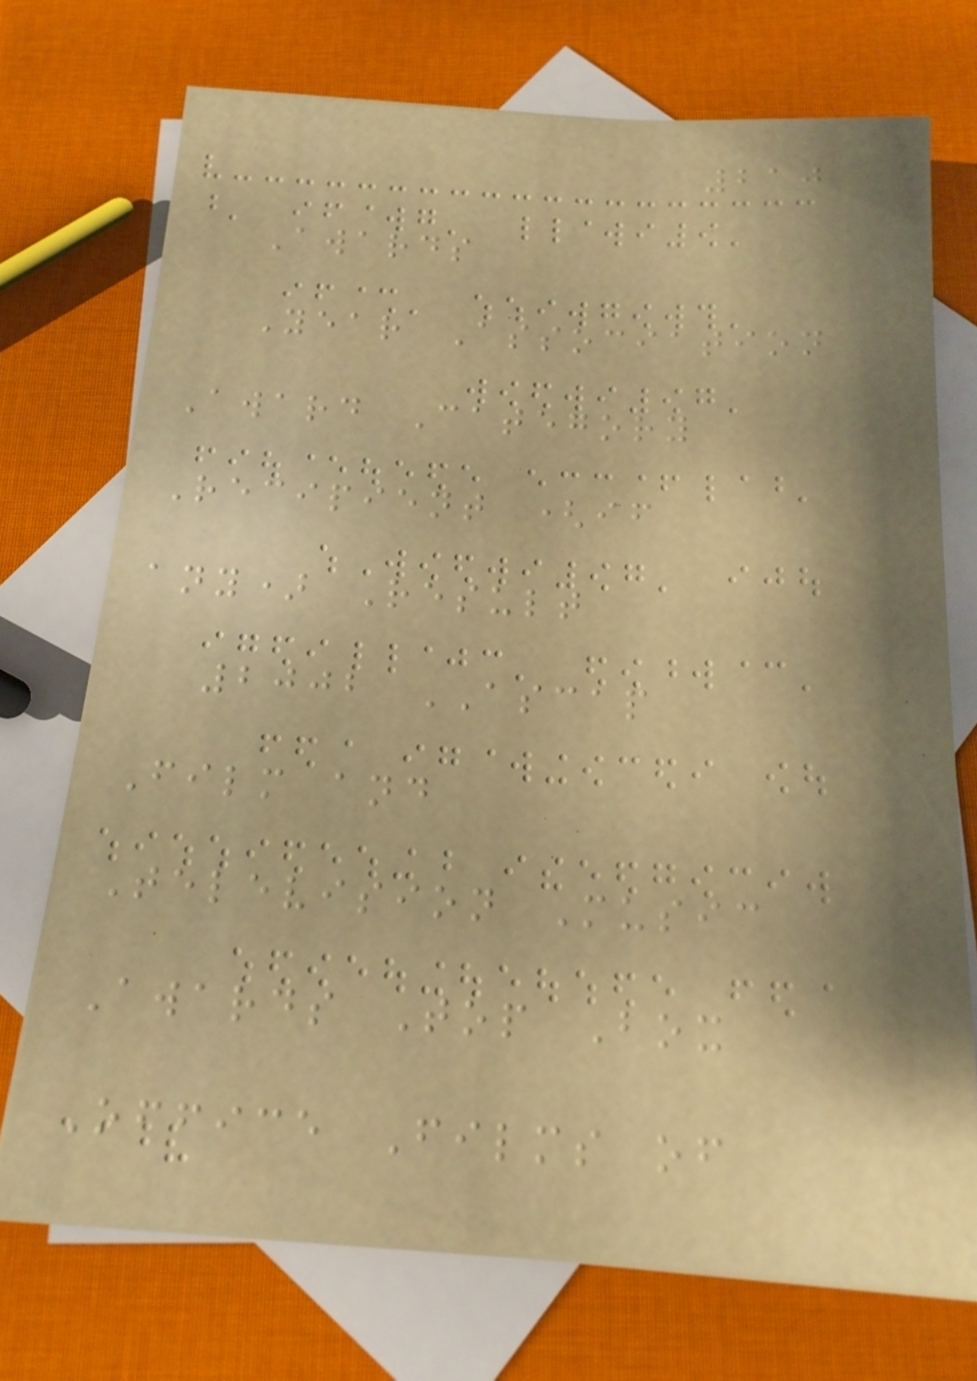210
Awards
Year Association
Award Category
Recipient (if
any) Result
2002 ASCAP
Film and
Television Music
Awards Top Box
Office Films of
